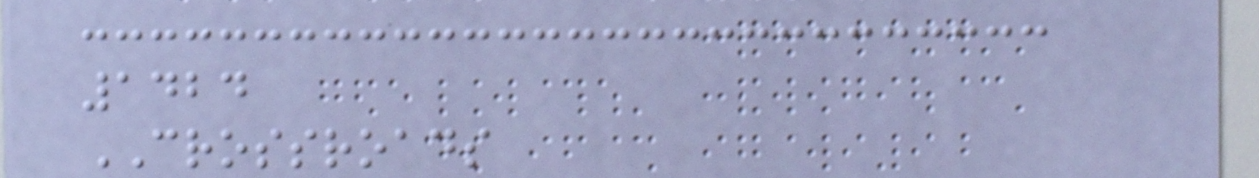1424
CROSSROADS
